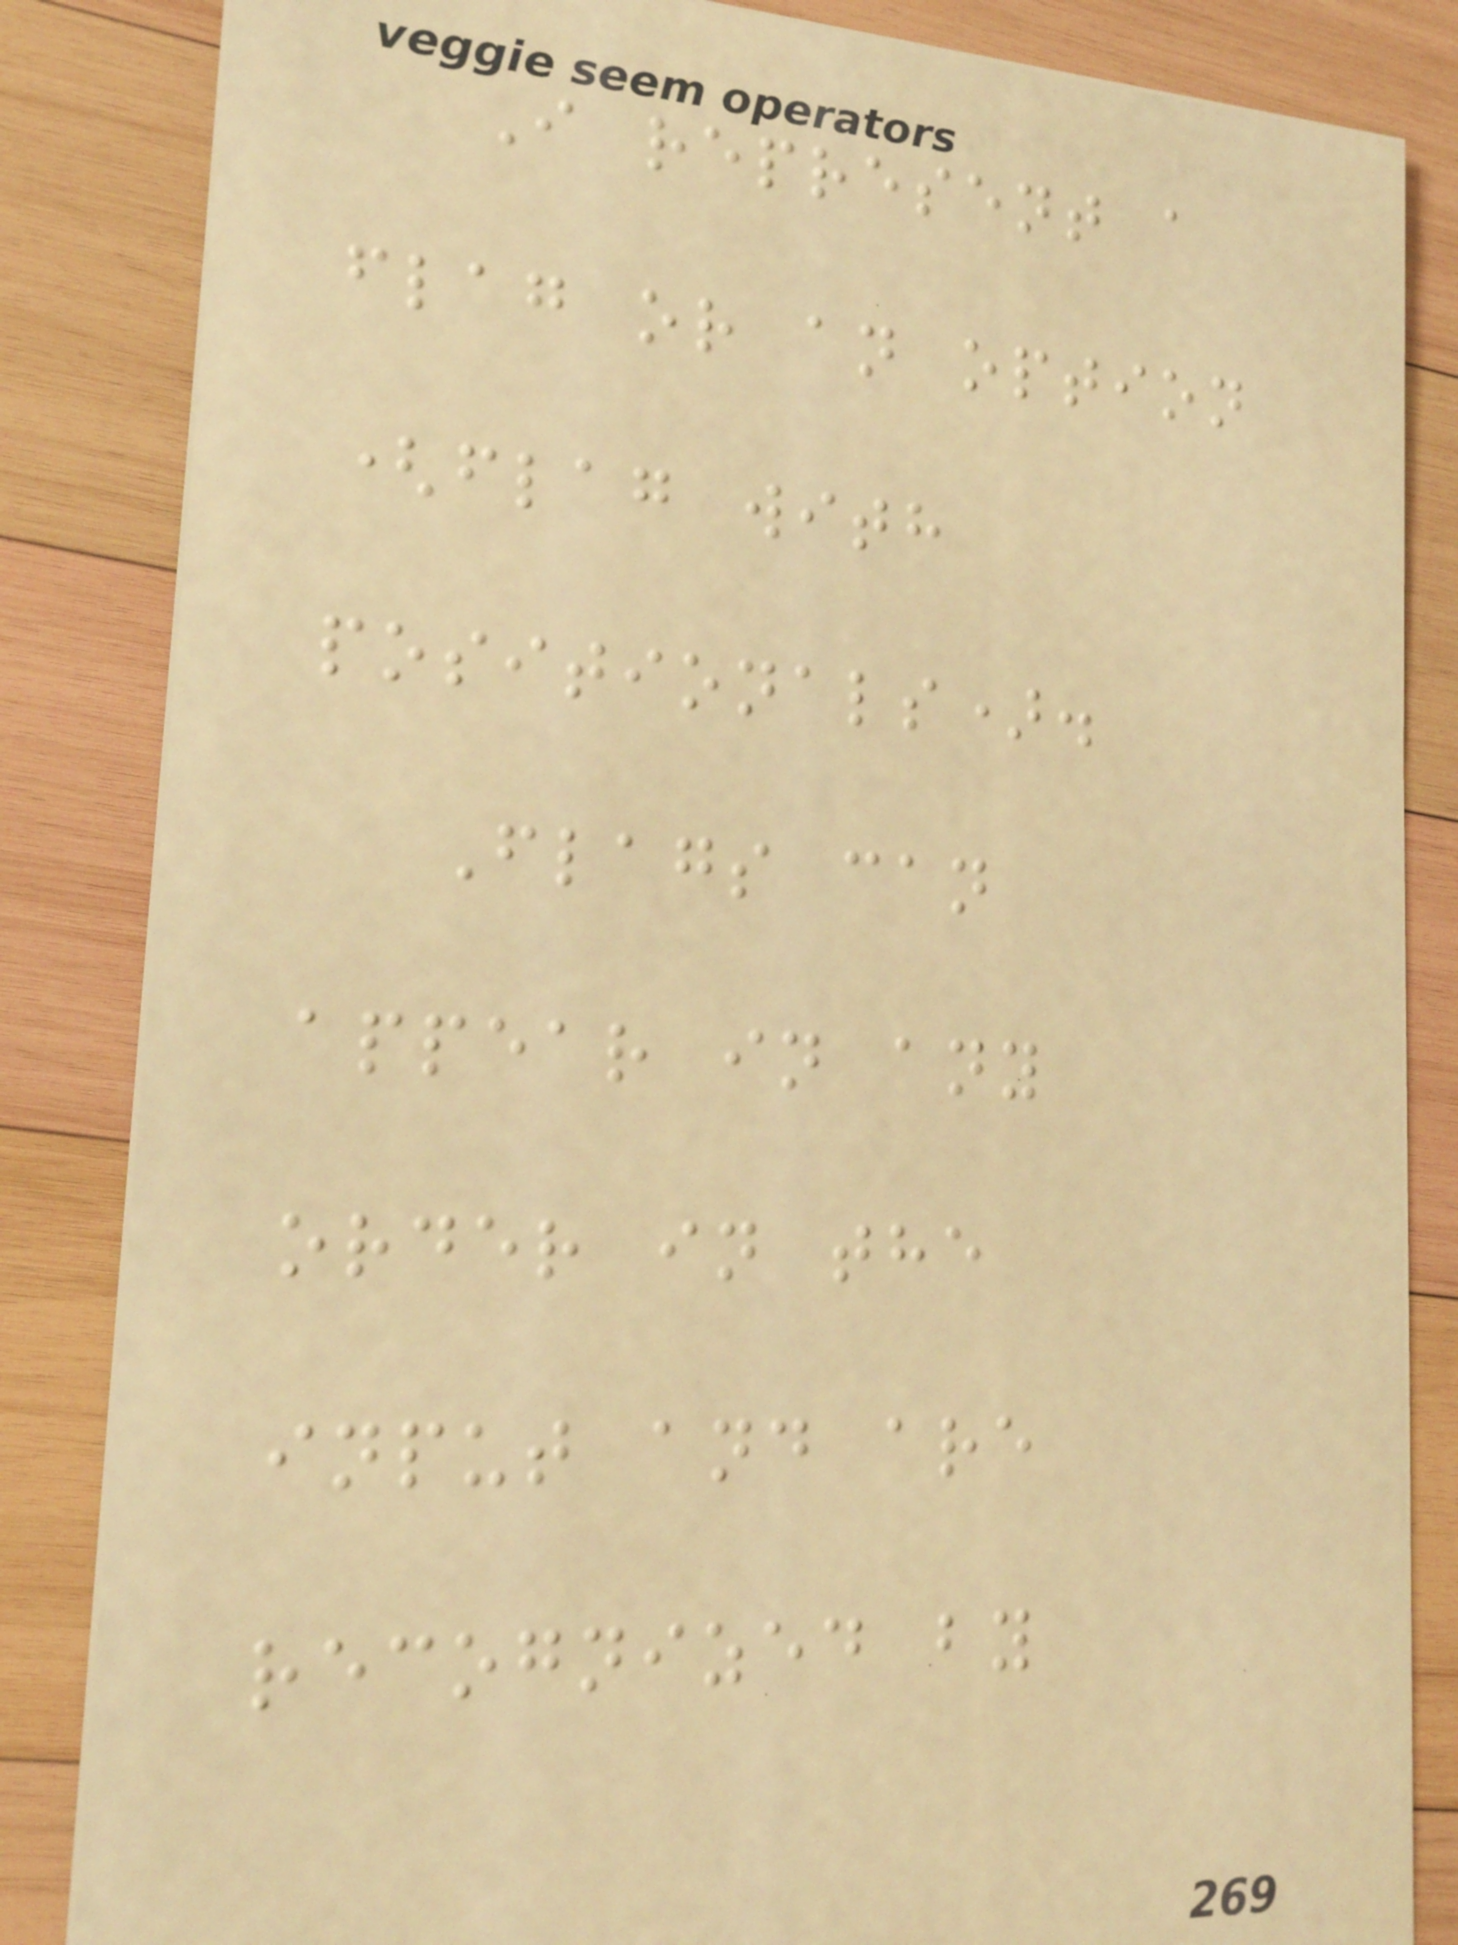I represent a
flag or an option
(flag with
positionals).
Flags can
appear in any
order in the
input and are
recognized by
